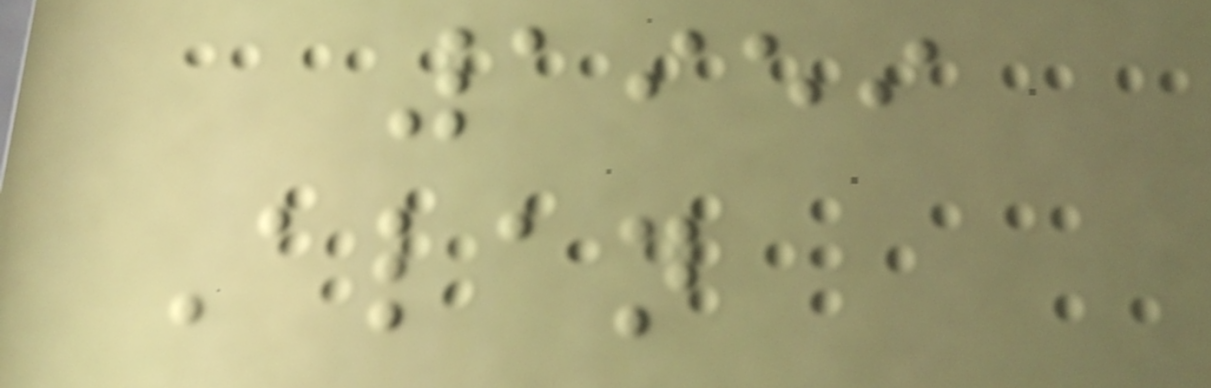1959
Alan
